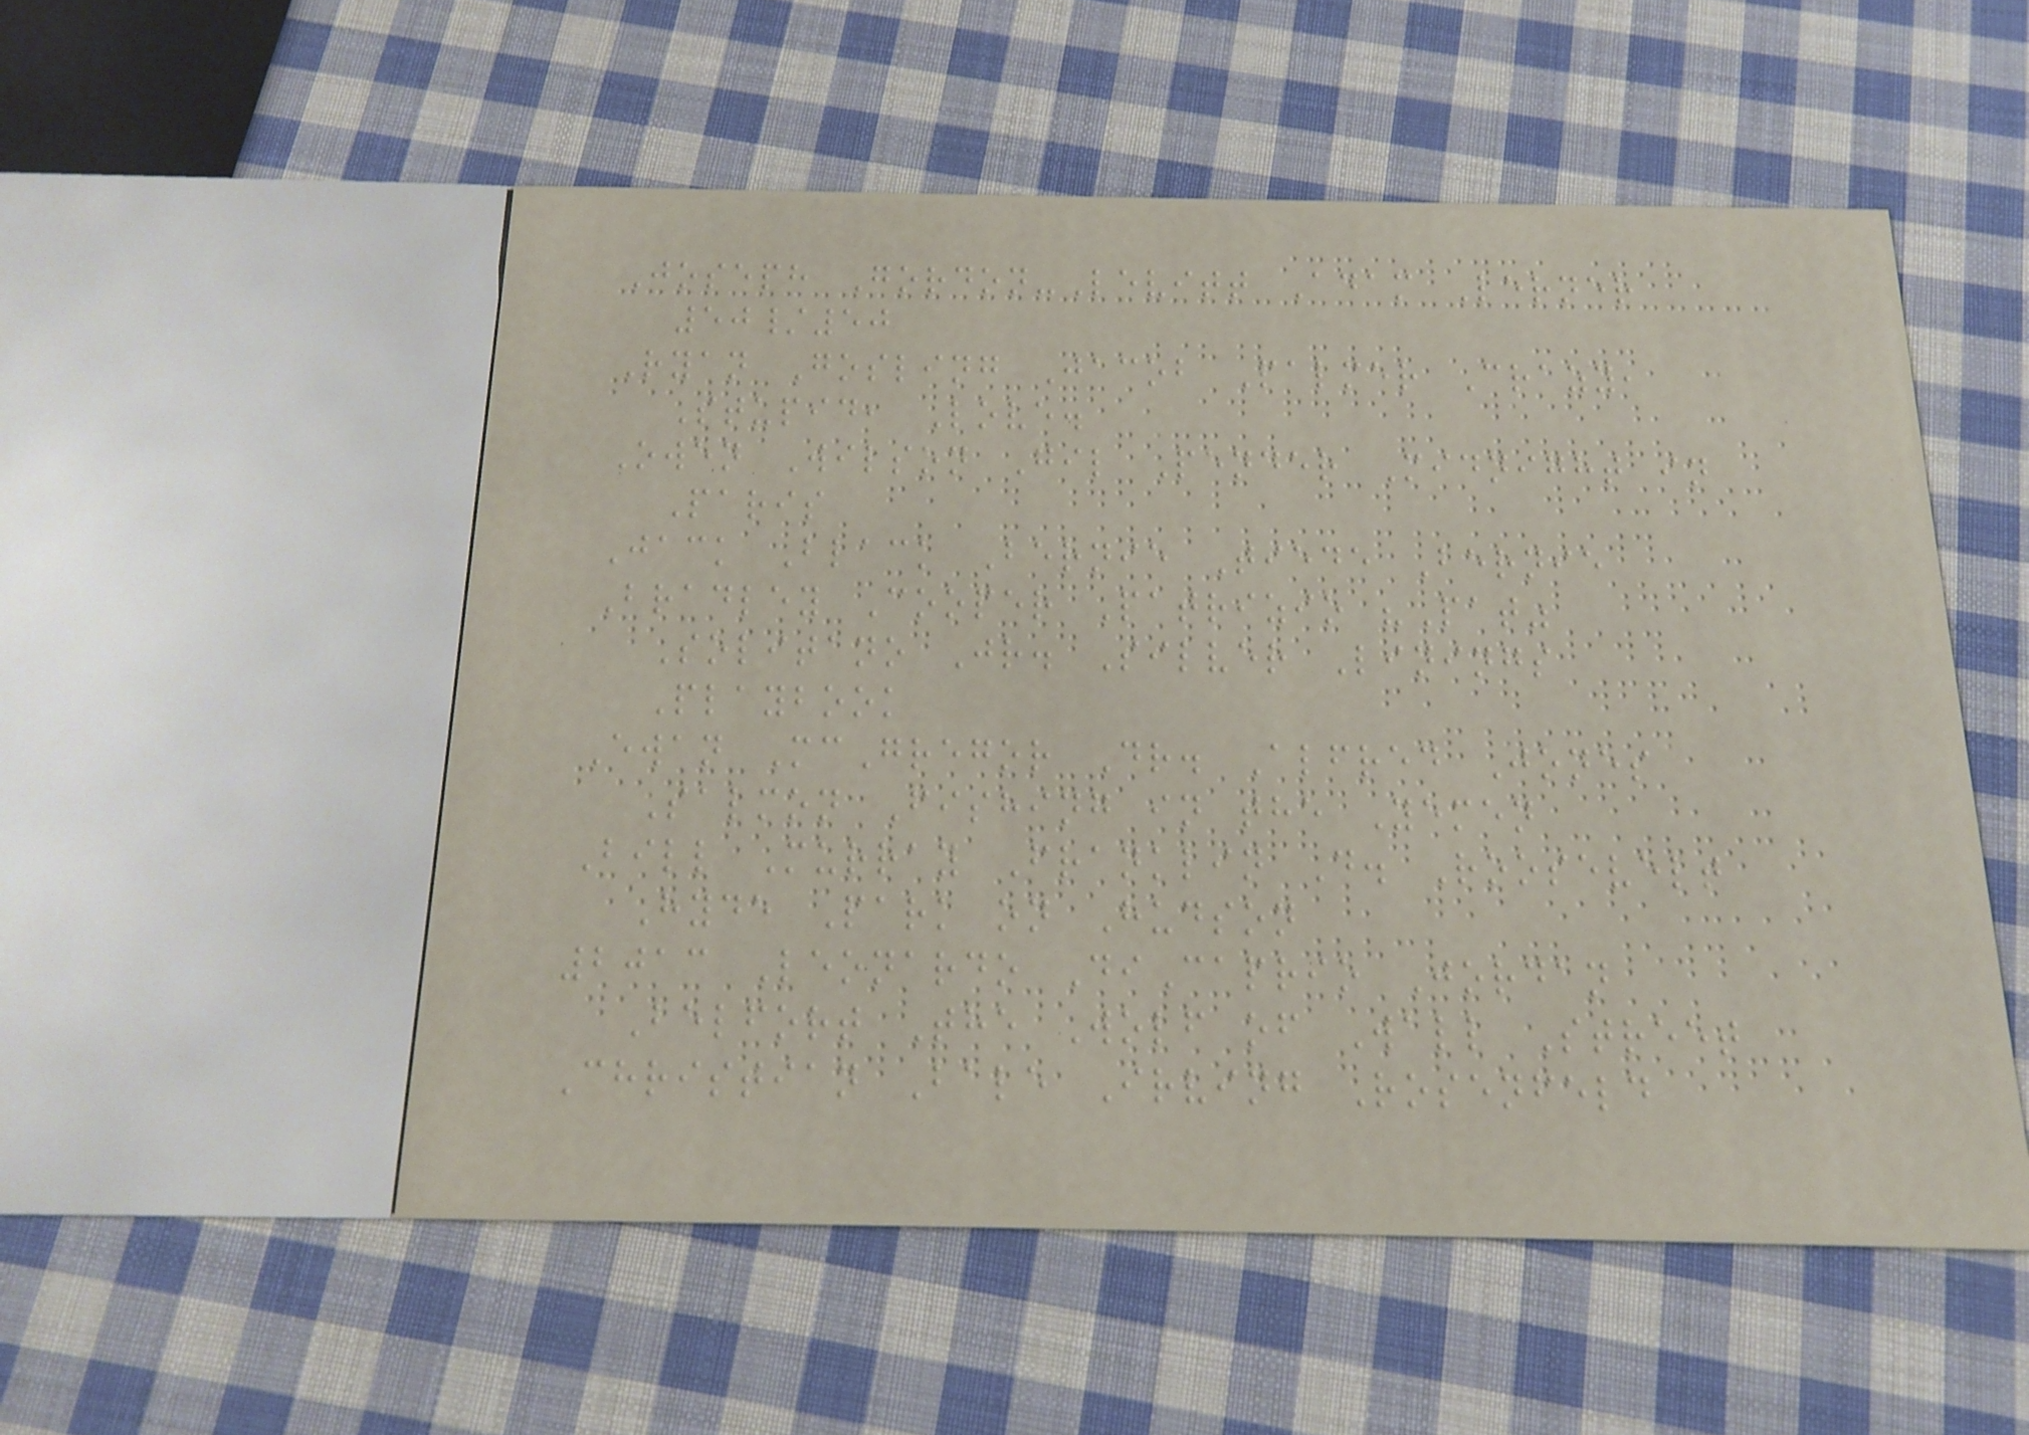Joseph Gordon-Levitt Adam Lerner
50/50
Ryan Gosling Jacob Palmer Crazy,
Stupid, Love.
Owen Wilson Gil Pender Midnight in
Paris
Jack Black Bernie Tiede Bernie
Bradley Cooper Patrizio "Pat"
Solitano Jr. Silver Linings
Playbook
Ewan McGregor Dr. Alfred Jones
Salmon Fishing in the Yemen
Bill Murray Franklin D. Roosevelt
Hyde Park on Hudson
2013 Leonardo DiCaprio Jordan
Belfort The Wolf of Wall Street
Christian Bale Irving Rosenfeld
